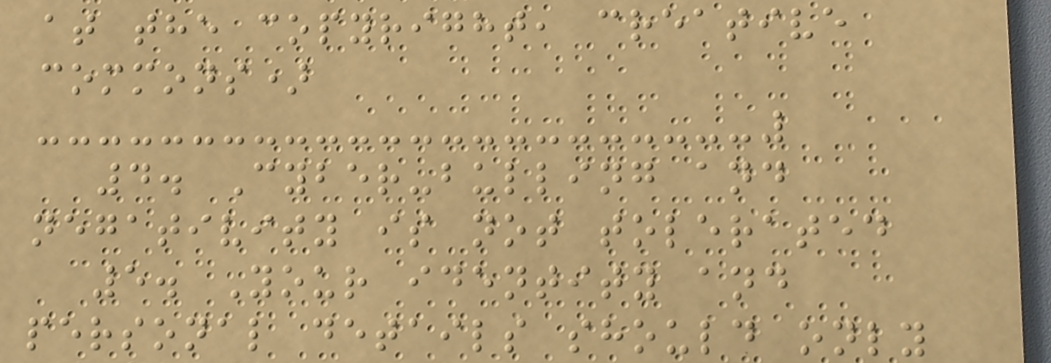at the copyright, creative
commons)
4. Cyber-bulling and
negativity is not tolerated
5. Your identity and
personal details should only
